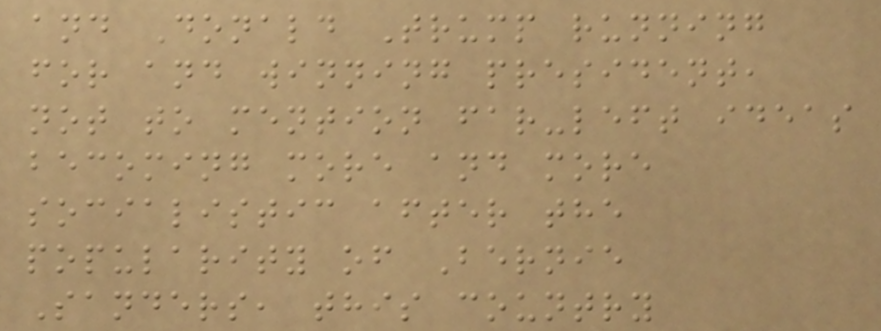and Donald Trump running
for and winning president,
not to mention far-left ideas
becoming more and more
socialistic after the
popularity of Bernie
Sanders, this country
